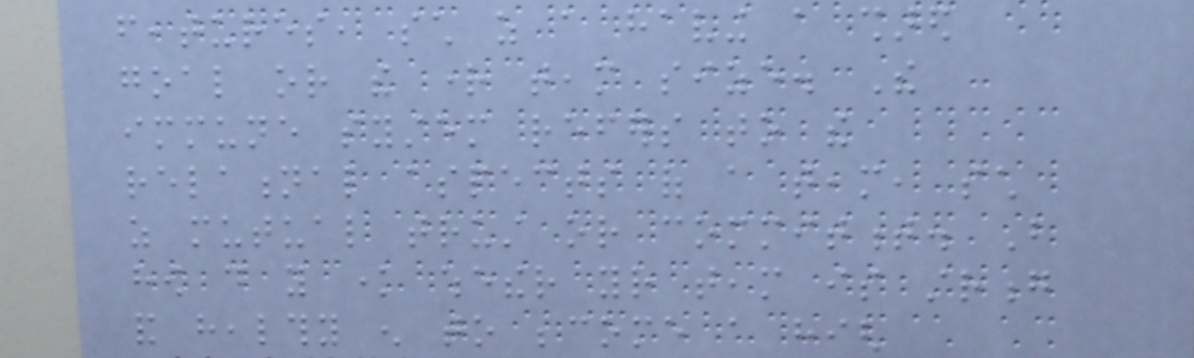features, such as a having a shared
goal or the right team size. The
immune system refers to the
relational aspects of a team, such
as mutual trust or commitment. But
how do you know whether your team is strong
and healthy enough to become a high
